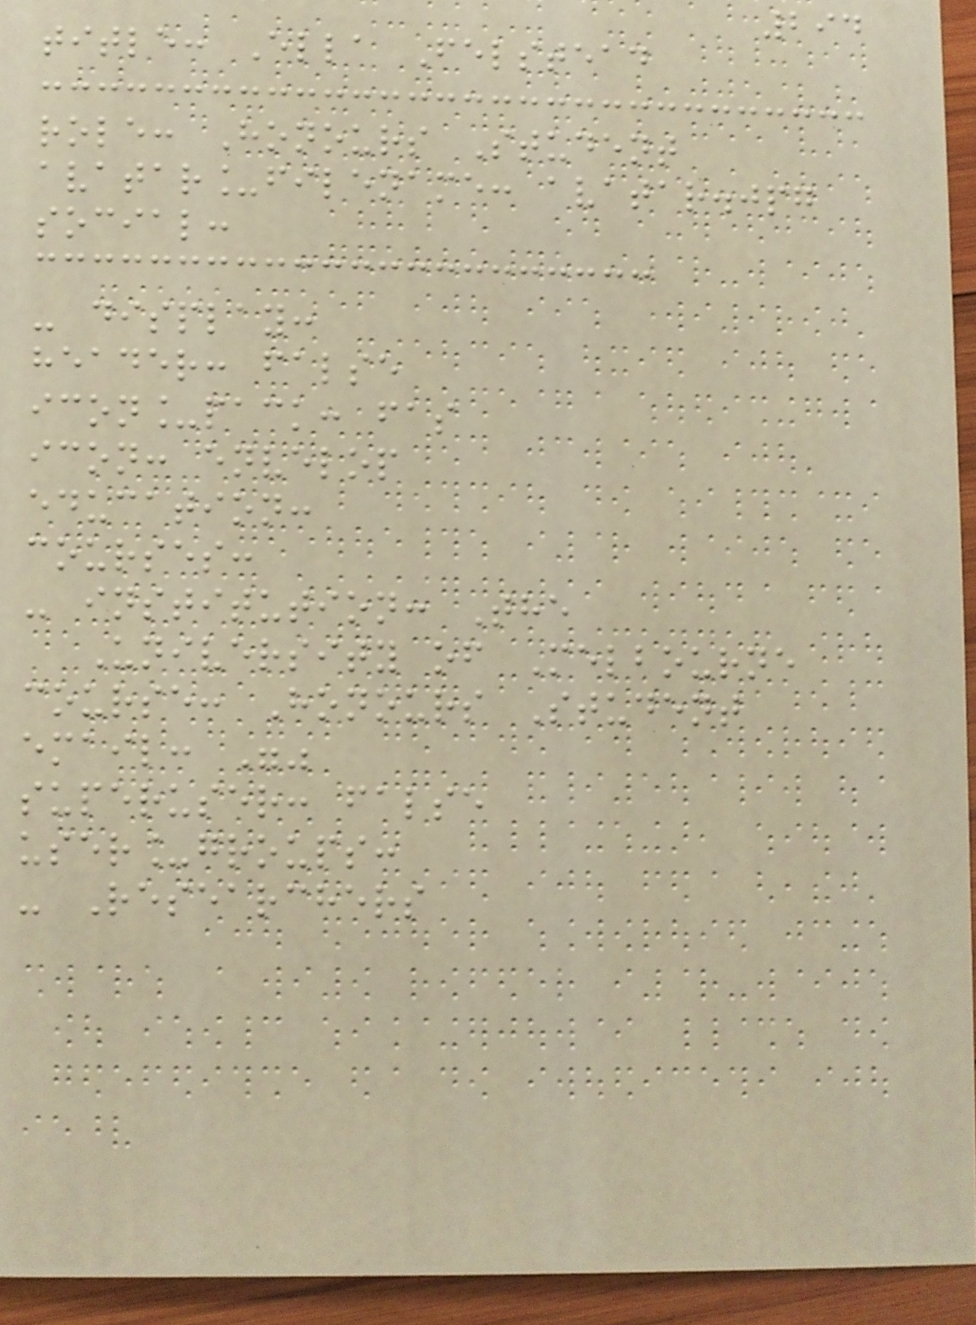294
title: Ella Felstead
role: Honours Student
avatar_filename: avatar.jpg
social:
- display:
header: false
icon_pack: fas
icon: envelop
education:
courses:
- institution: The
University of Melbourne
course: Honours Student
email: ""
superuser: false
user_groups:
- Researchers
